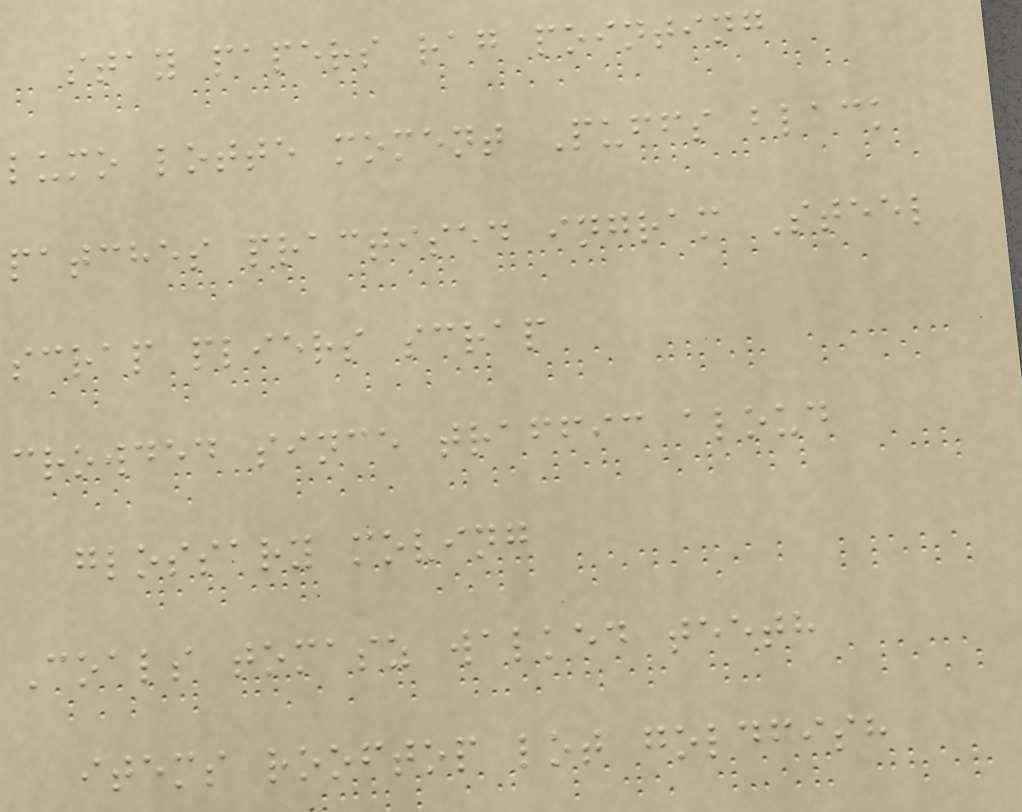stay papers rag pointing
lumo lotte moment Puffs black
patches practised ingram Steel
scrap pliers scrap
crowded since traffic aloud
glossary moving
Coals tomasz walked teeth
items rooftop lot goldfish
